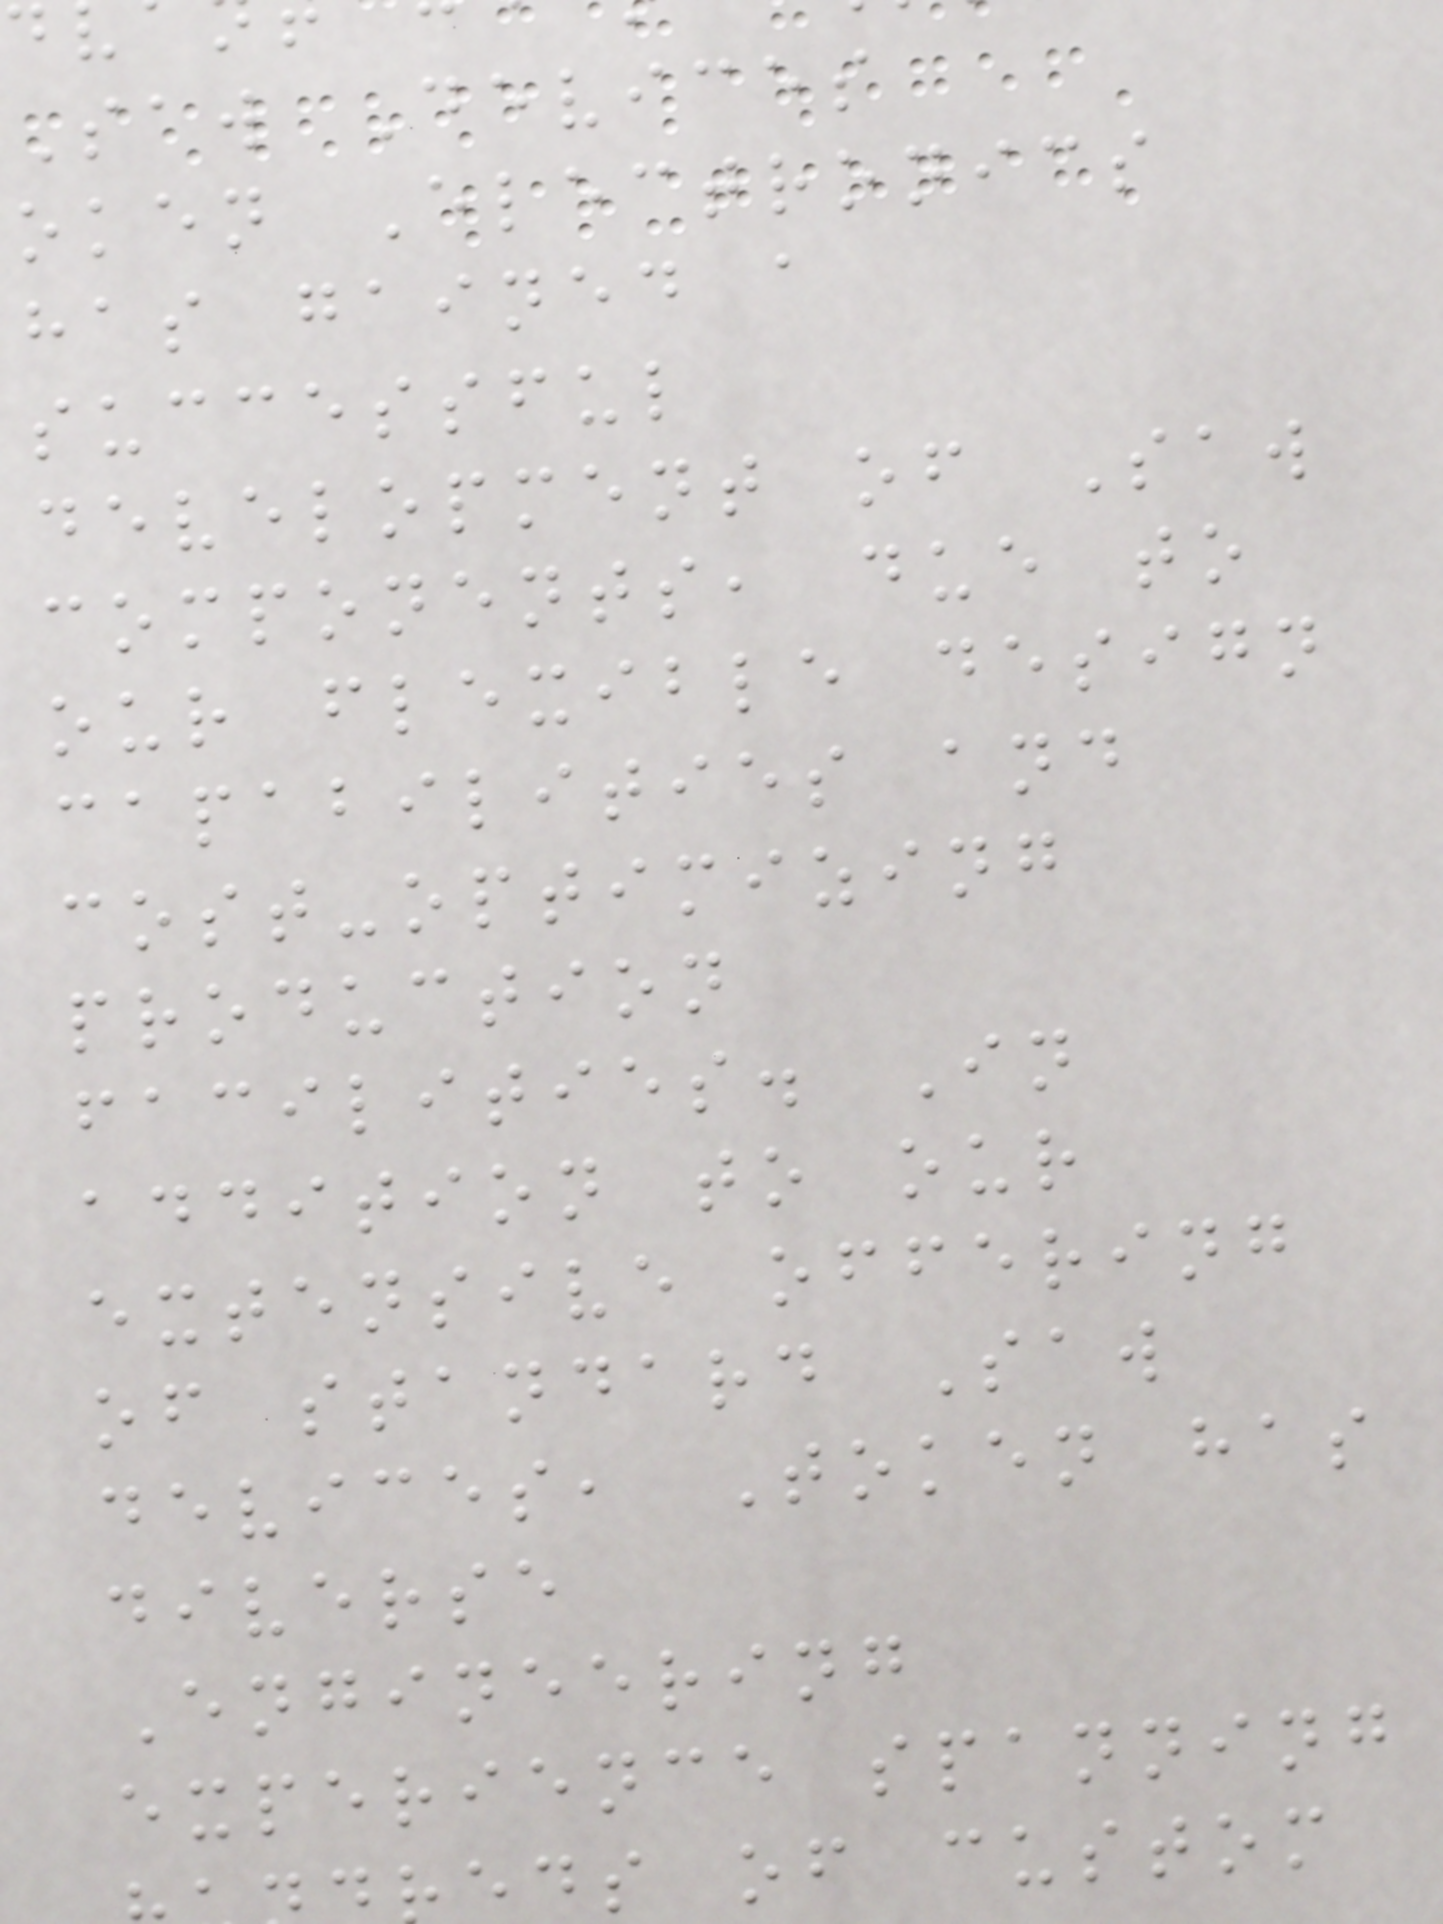Saw Devices
oken Electronics
has gained a
successful
development of Saw
components, due to
our flexible design
capabilities and
cost-optimizing
production
facilities. In
addition to our
extensive offering
of standard Saw
devices, Token has
diverse
Engineering
experience spanning
eds of custom
